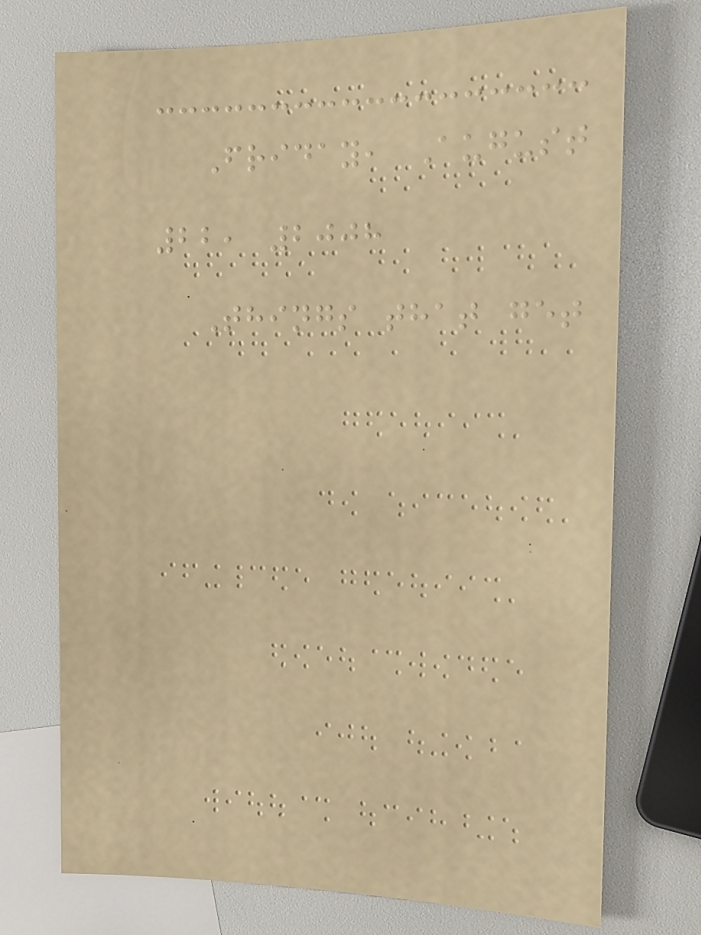Friday, August
22, 2008
Things that get
